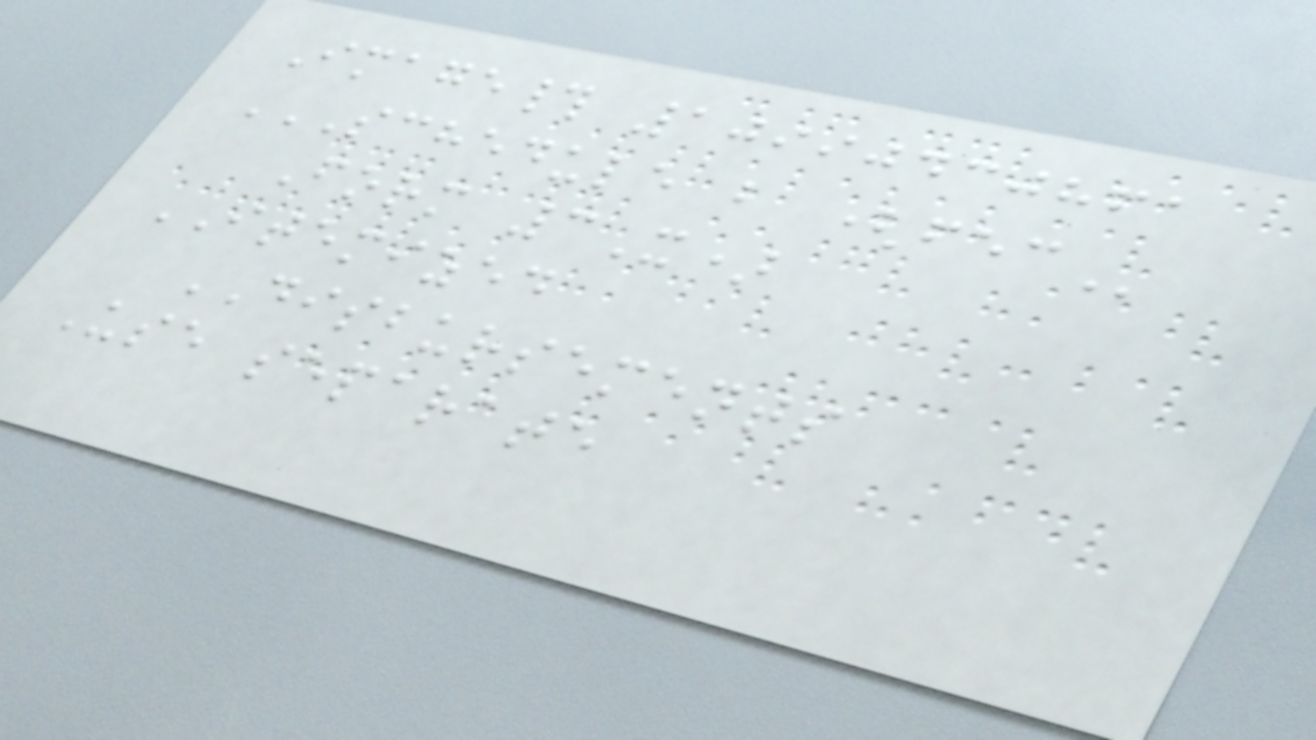Image# 10990430861
SCHEDULE B (FEC
Form 3X)
ITEMIZED
DISBURSEMENTS
Use separate
